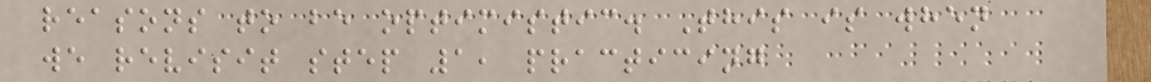reasons to be optimistic. This is when
we revisit step 1, practicing
